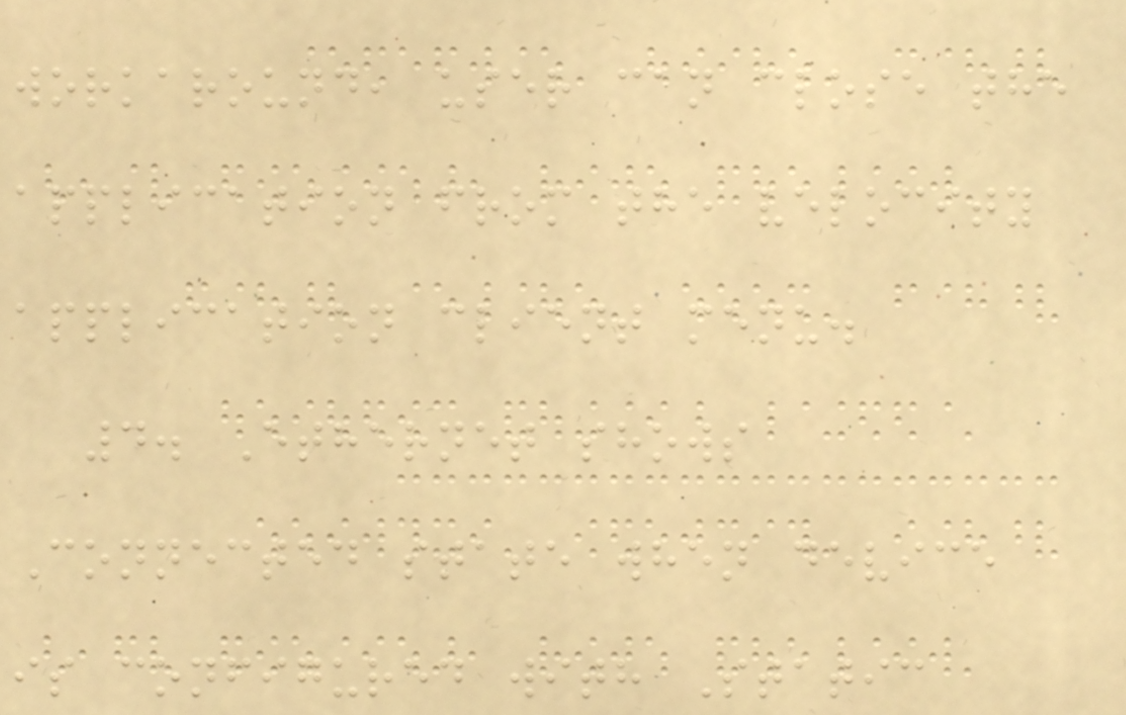workaround, user can close the
application from the velocity
application client menu.
4. Ethernet shows
Connected state when device
is configured with Static
